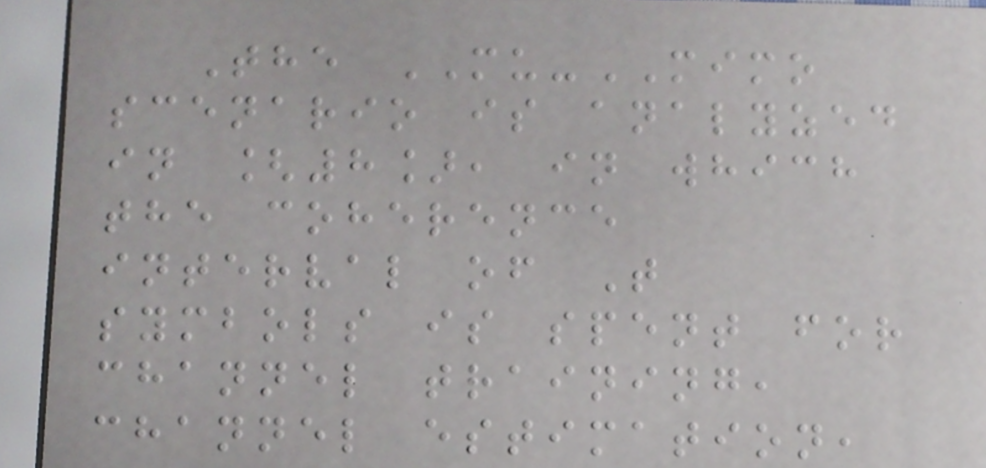The MU-MIMO
scenario is analyzed
in [8], in which
the coherence
interval of T
symbols is spent for
channel training,
channel estimation,
